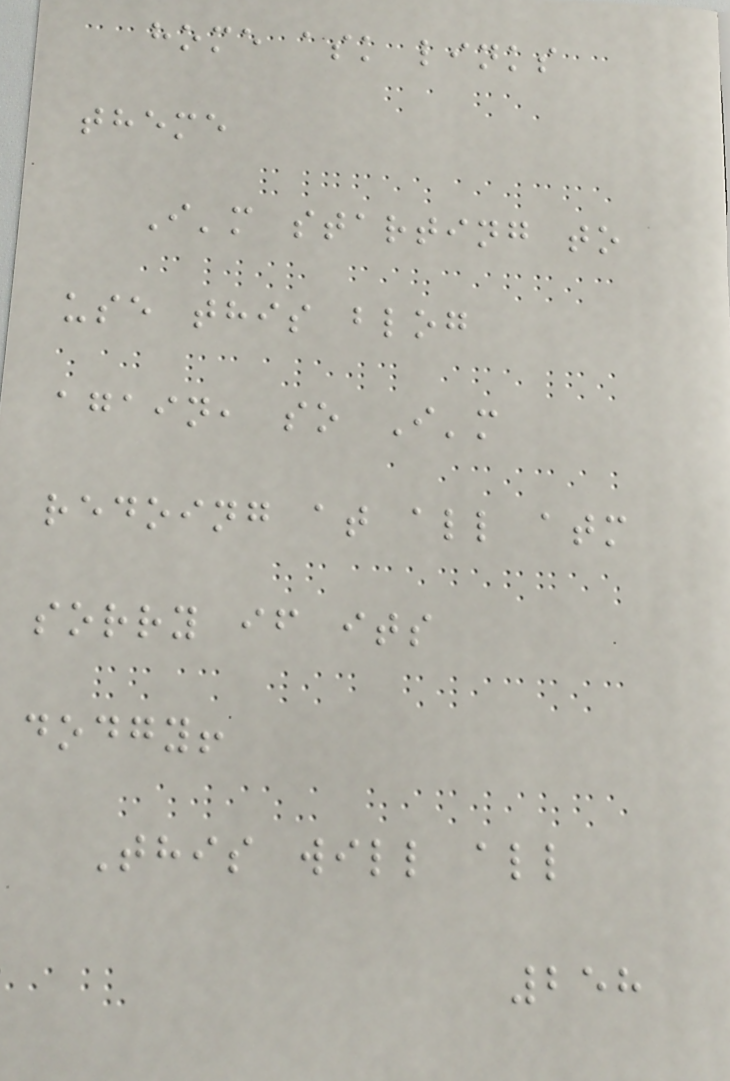home ask links
theme
I'm starting to
use this blog
again, so I'm
redoing at all atm
sorry if its
dodgy!
This will all
258
